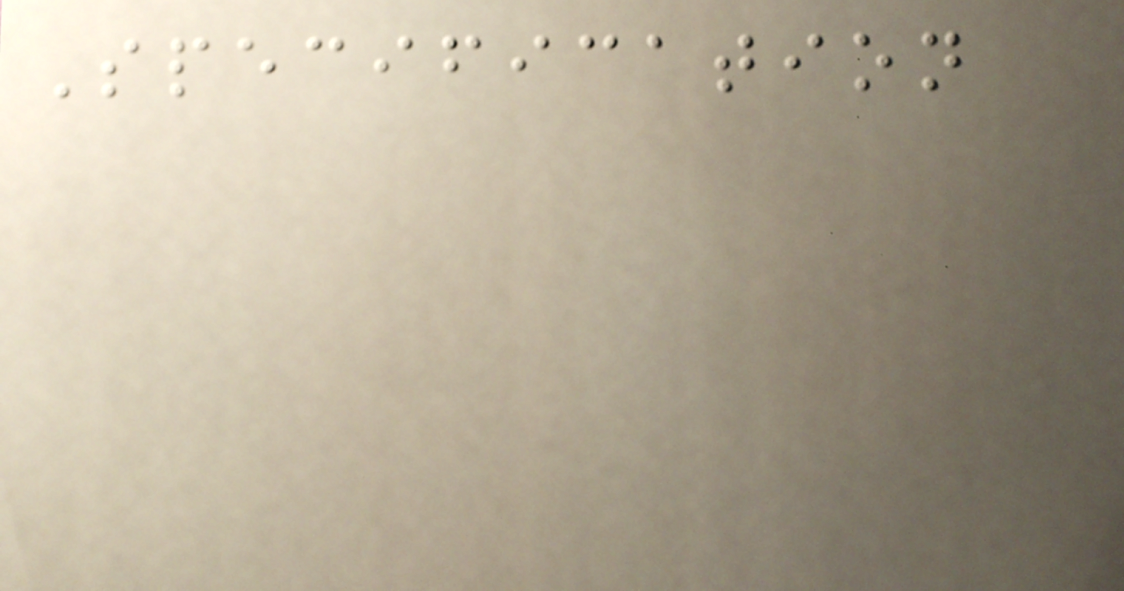Specification
